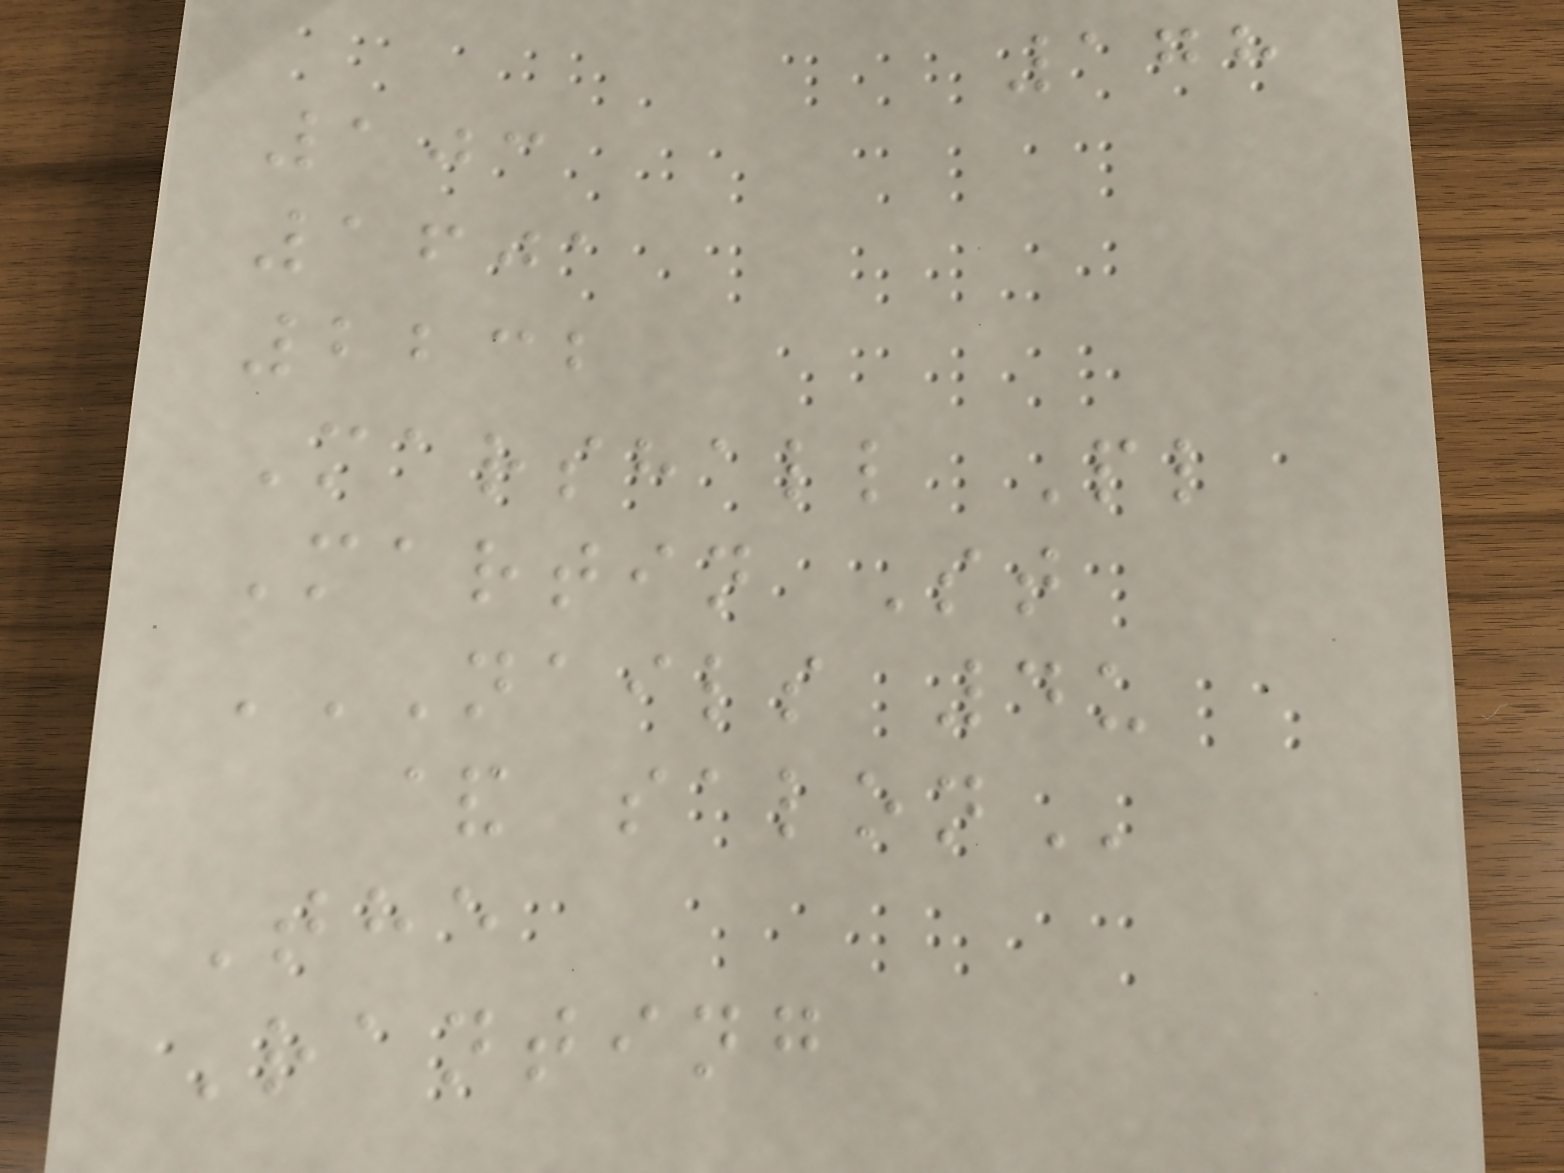178
103
1601
2232
Marshall Pl
Martin St
NAILS 4U
& SALON
The
Ranting
